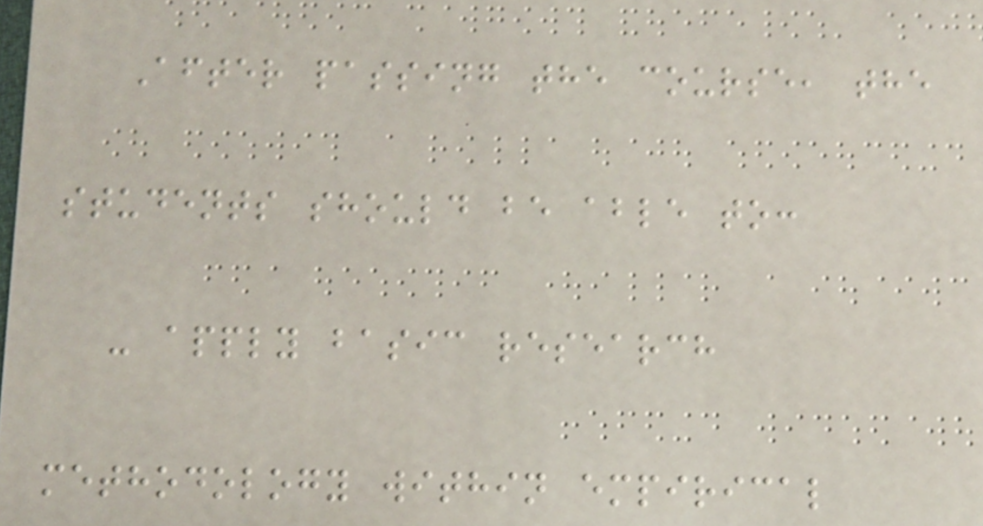After passing the course, the
students should be able to:
- apply basic research
methodology within empirical
